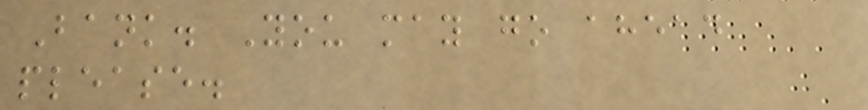Bank. You may go ahead
please.
